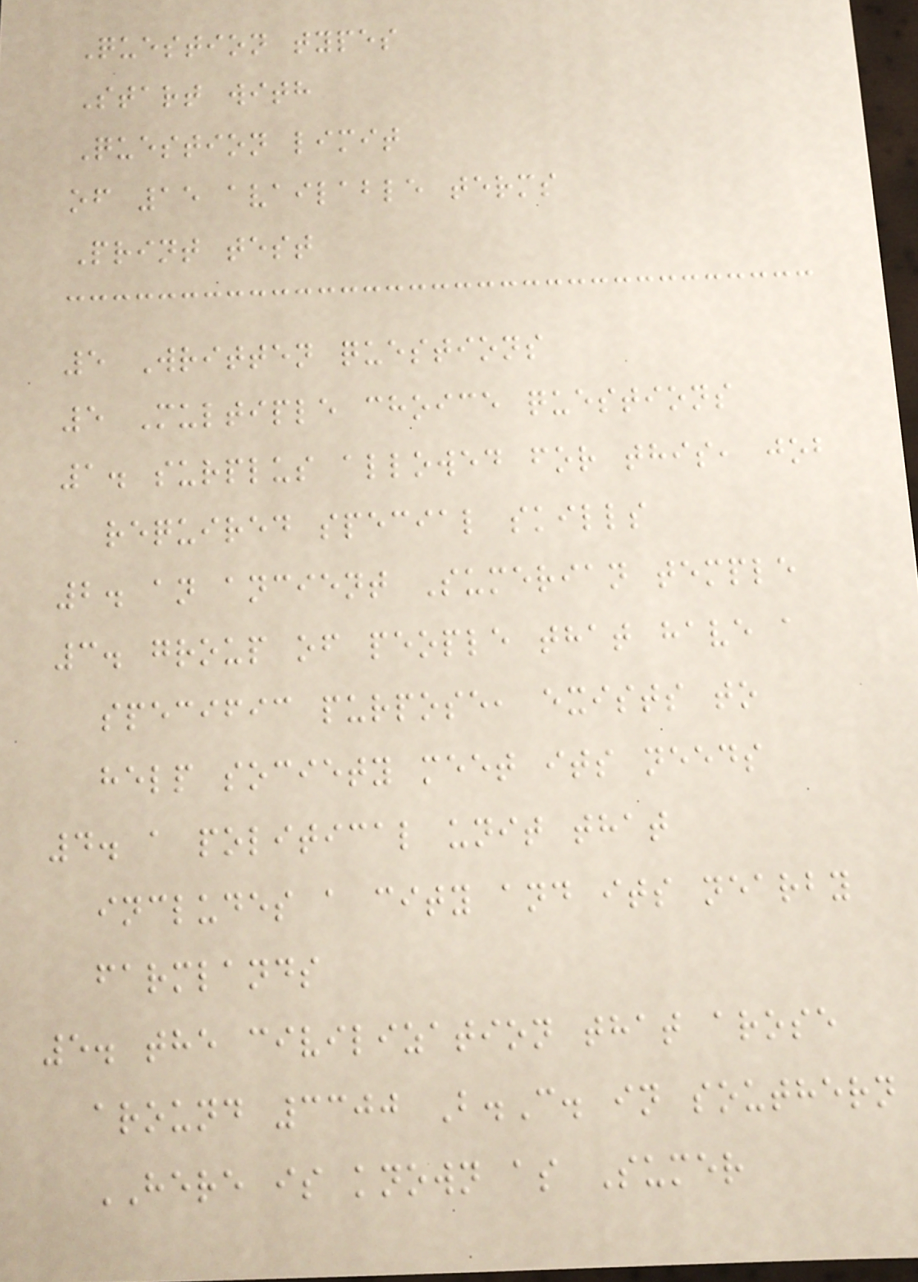Question types
Start with
Question limit
of 15 available terms
Print test
5 Written questions
5 Multiple choice questions
1. surplus allowed for this, job
required special skills
2. an ancient Sumerian temple
3. group of people that have a
specific purpose, exists to
help society meet its needs
4. a political unit that
includes a city and its nearby
farmlands
5. the civilization that arose
around 3300 B.C. in southern
HERE is known as Sumer
